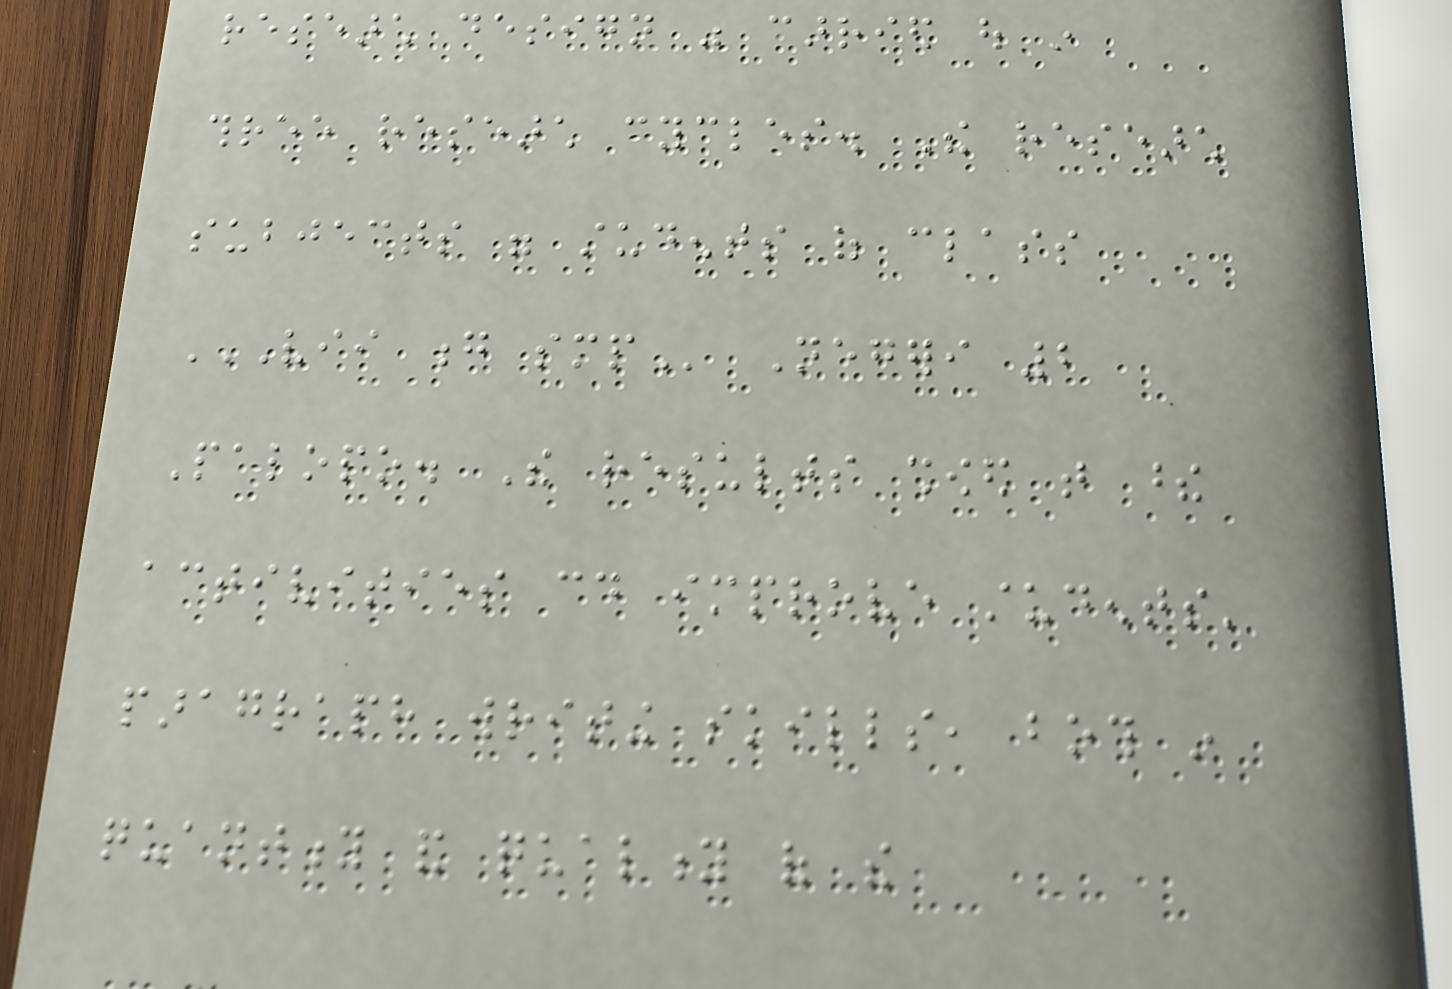research design was carried out in
three research cycles. The research
subjects were students of class
VII G SMP Negeri 2
Palopo. The results showed that these
activities could improve students'
paragraph writing skills, both in
quantity and quality of the
